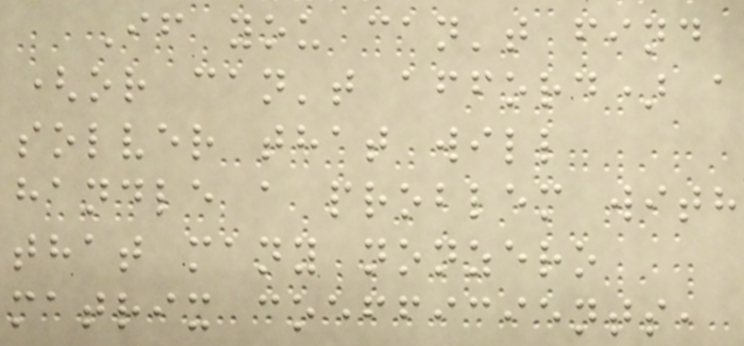If you can't find
(or can't afford) a
solver that will
handle a problem with
that many nonzero
matrix coefficients,
